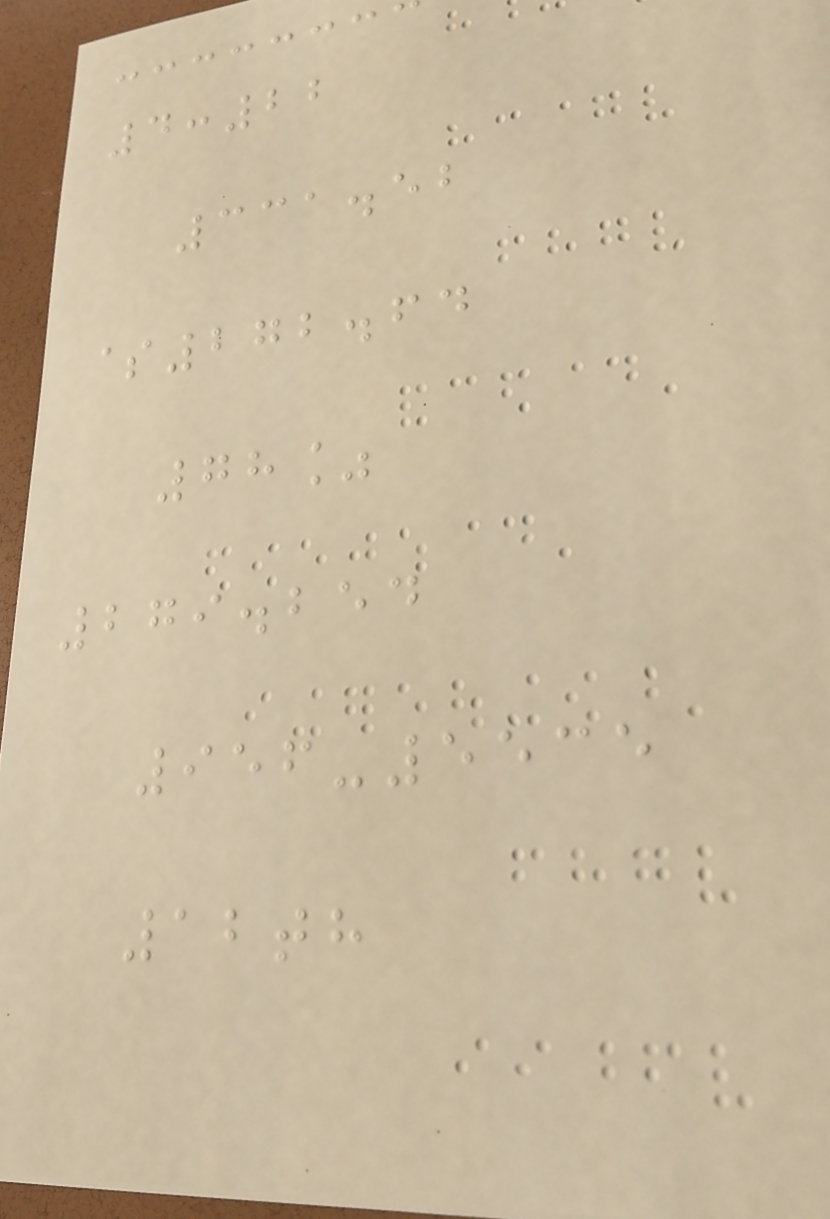4:22
331.52
$272.64
78%
279.254
956-5535
12th
